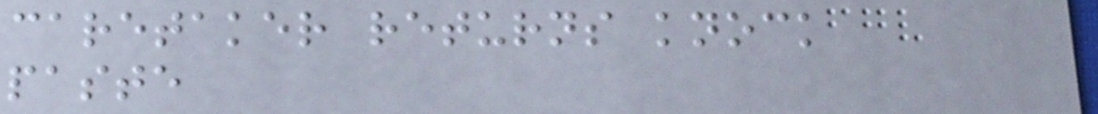caretaker returns knock
paste
